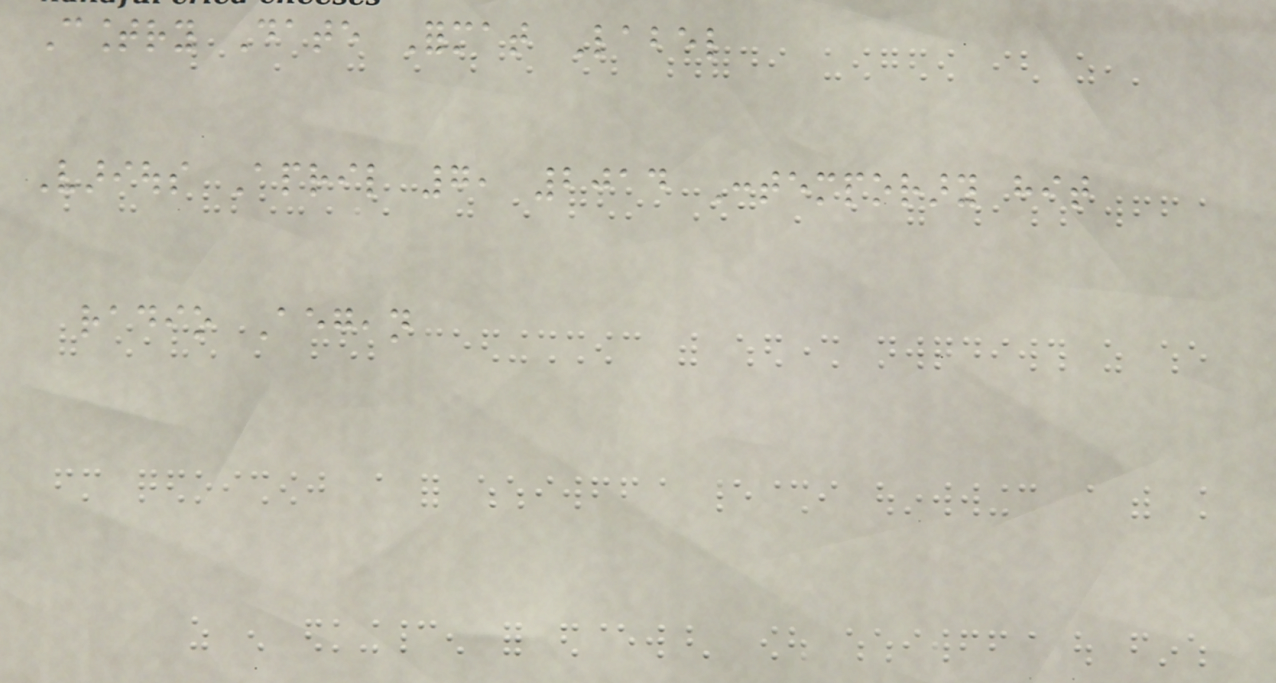Country Date Format Label
Various April 7, 2014 Contemporary hit
radio Aegean
